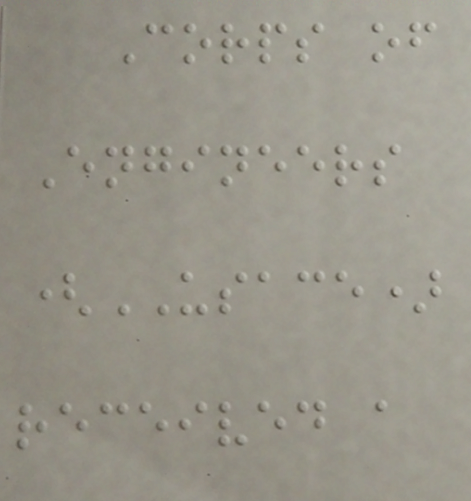Corps of
Engineers
(USACE)
received a
